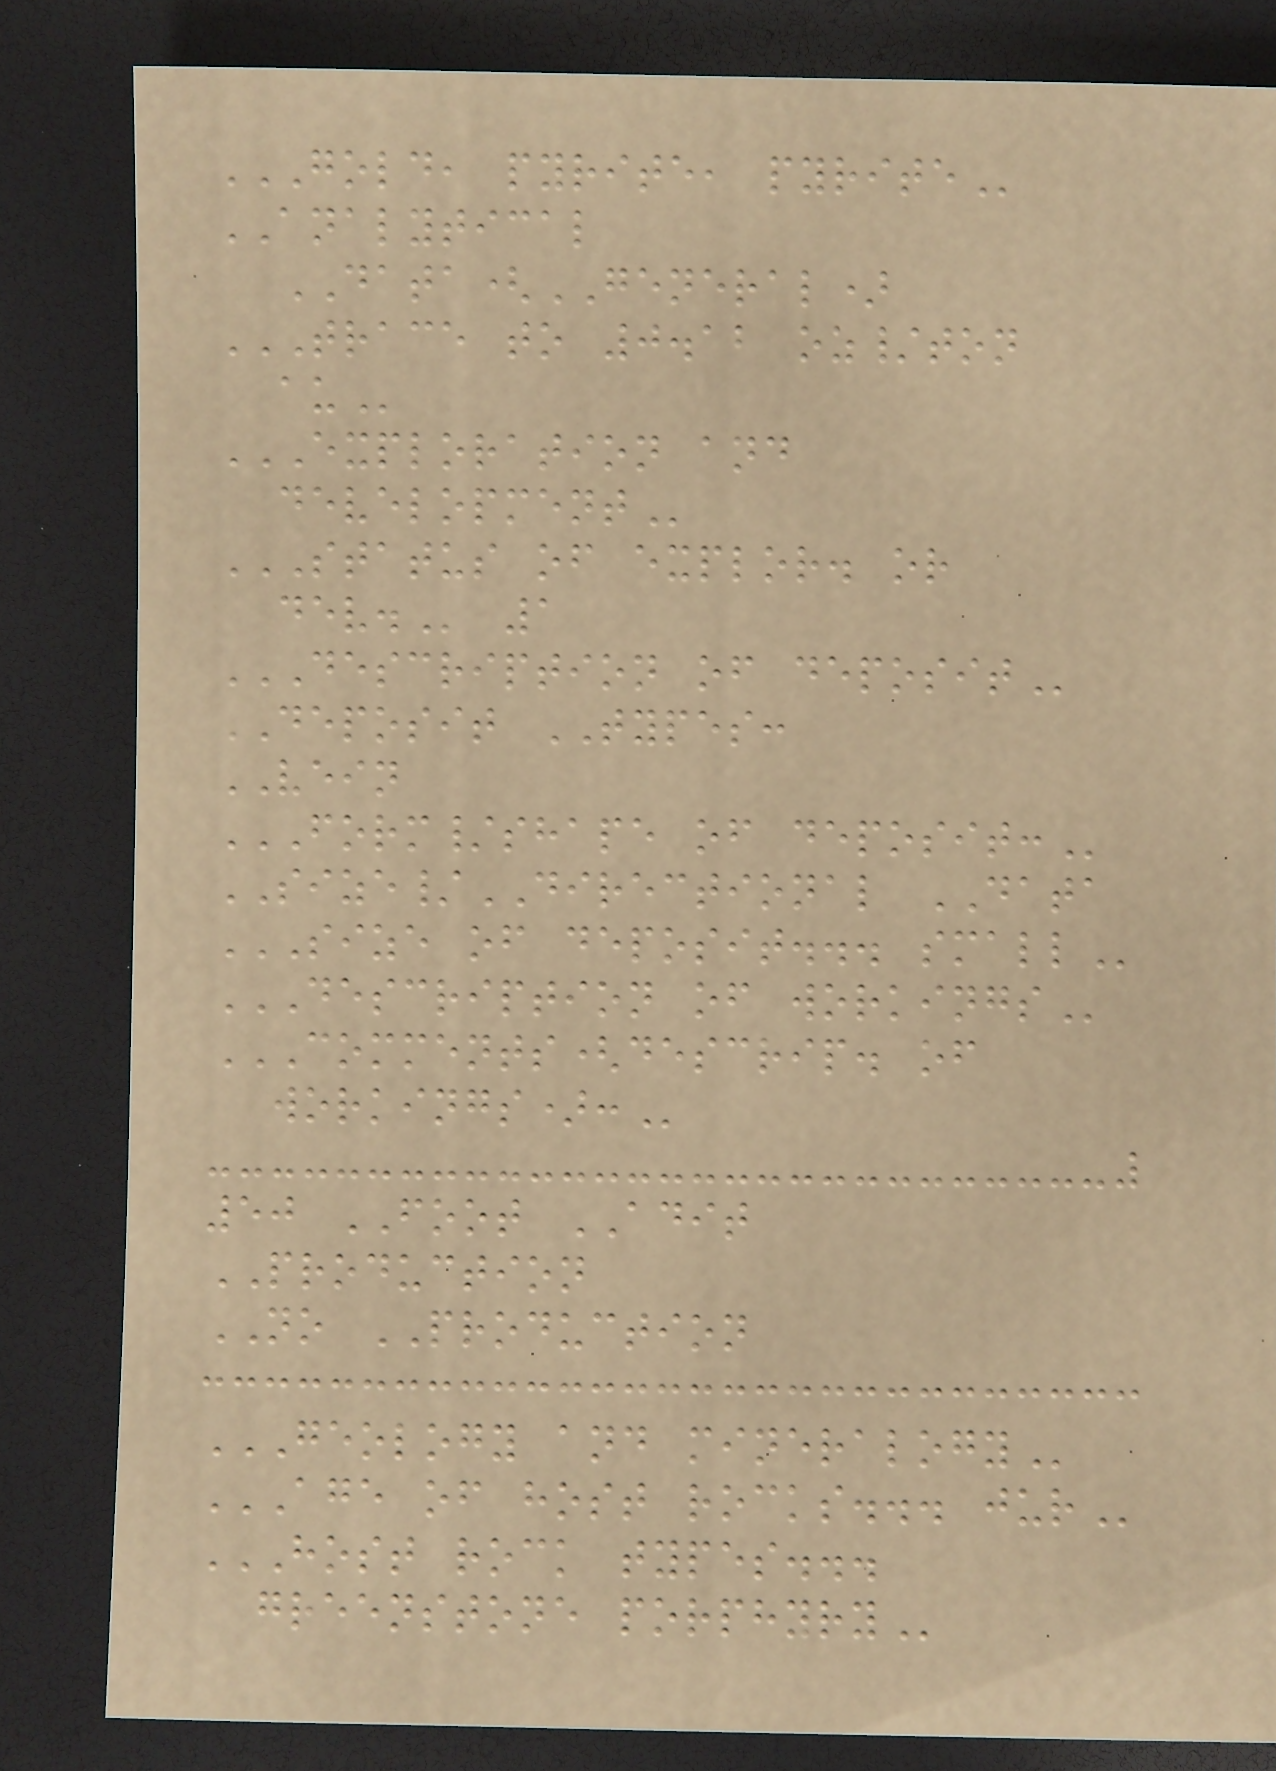GOLD, PYRITE, PYRITE
ANALYTICAL
DATA(GENERAL)
TRACE TO 0.12 OZ/TON
AU
EXPLORATION AND
DEVELOPMENT
STATUS OF EXPLOR. OR
DEV. 1
DESCRIPTION OF DEPOSIT
DEPOSIT TYPES:
VEIN
FORM/SHAPE OF DEPOSIT:
SIZE/DIRECTIONAL DATA
SIZE OF DEPOSIT... SMALL
DESCRIPTION OF WORKINGS
COMMENTS(DESCRIP. OF
WORKINGS):
50 FOOT ADIT
PRODUCTION
NO PRODUCTION
GEOLOGY AND MINERALOGY
AGE OF HOST ROCKS... JUR
HOST ROCK TYPES...
GREENSTONE PORPHYRY
